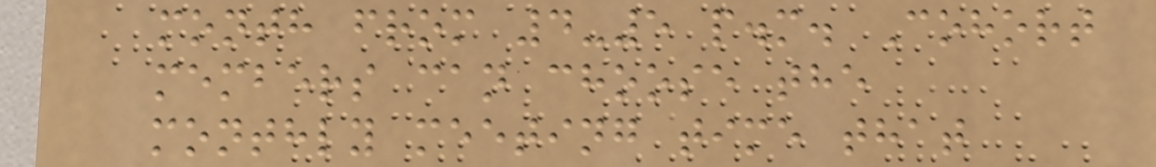month from 4-5 p.m. Cohort
members can choose the
monthly meeting time that
